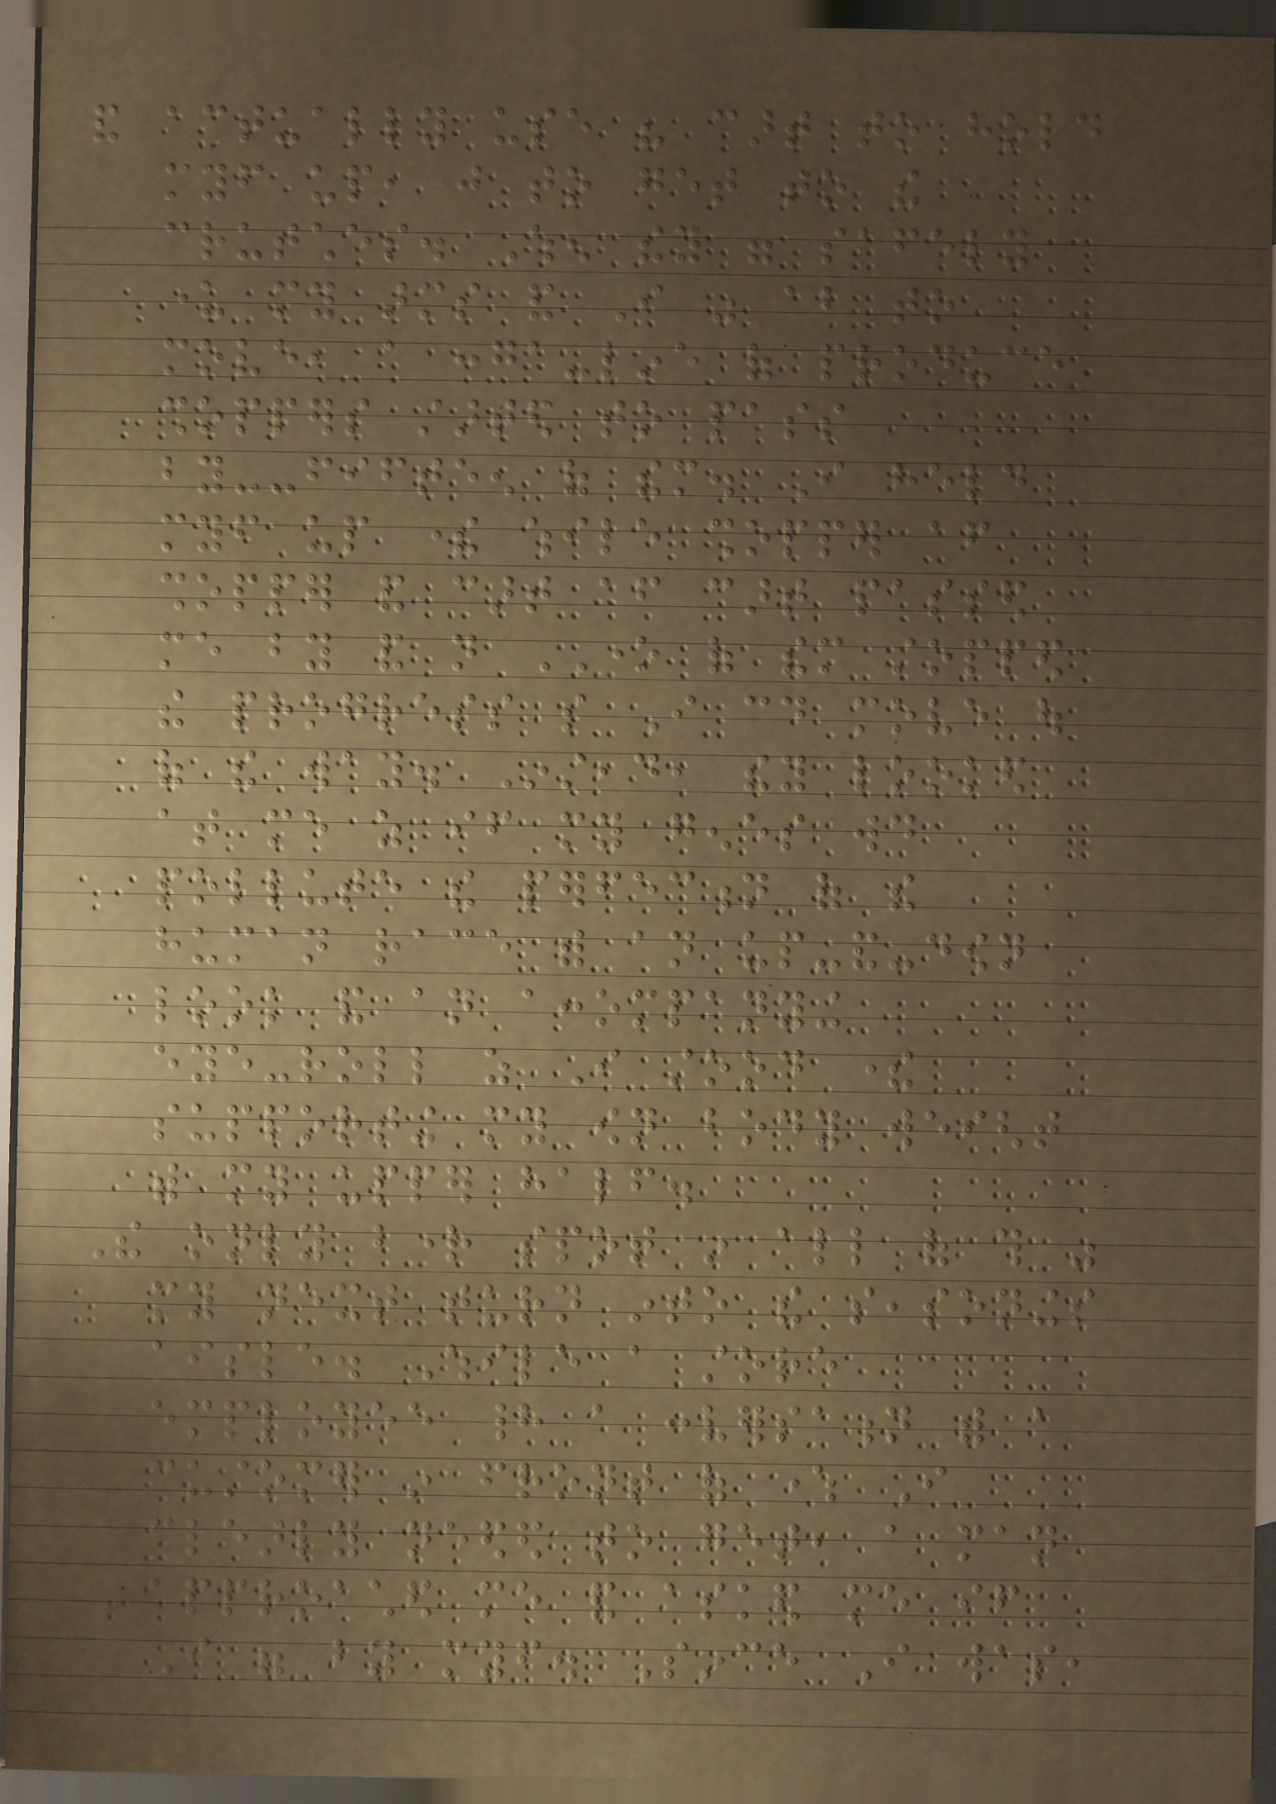and actually use his cart to hold
myself up, just to get to the
crutches. When they were safely
under my arms and I was about to
move, a conga-line of produce
shoppers started to pass
by--fifteen of them. I held
myself up there while shopper after
shopper and cart after cart passed
me by and not ONE of them stopped
the progress so I could move out
of the way. Instead, they looked
at me as if my genes would
pollute the perfection of the
human race with an up-and-down
look and an accompanying
eye-roll as I stood there
supporting my own body weight
with my upper half.
The only bright spot in all of this was
my next turn into the seasonings
aisle. While a store
employee had a conversation with a
customer in front of where I
clearly needed to get, a man
approached me and asked me if
I were by myself. Since I was,
